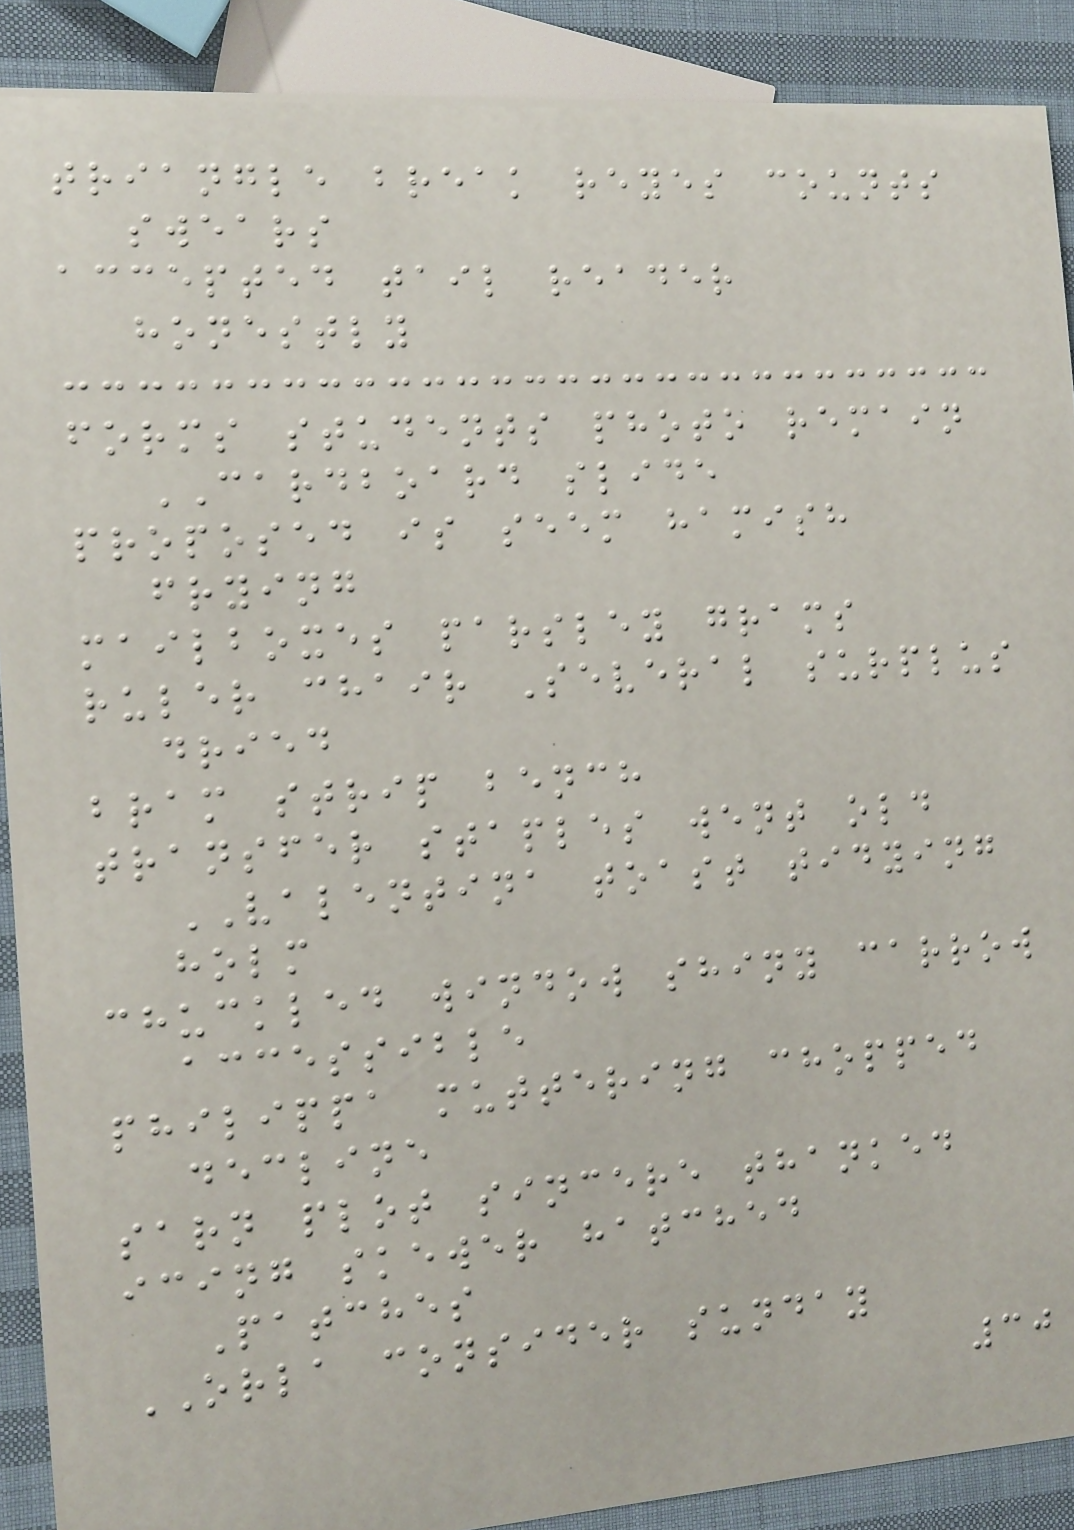triangle break reyes counts
swears
accepted tail reader
honestly
forms students photo remain
CARDBOARD slide
proposed is seem hamish
frying
mailboxes parsley grams
ruler chair Several surplus
dried
bram strip bench
transfer staples went old
VALENTINA toast tidying
holm
chuckled window shiny carrow
accessible
philippa muttering chopped
decline
sarn plot sincere thanked
icing skewer hatched
Patches
ORLA consider sunday
30
